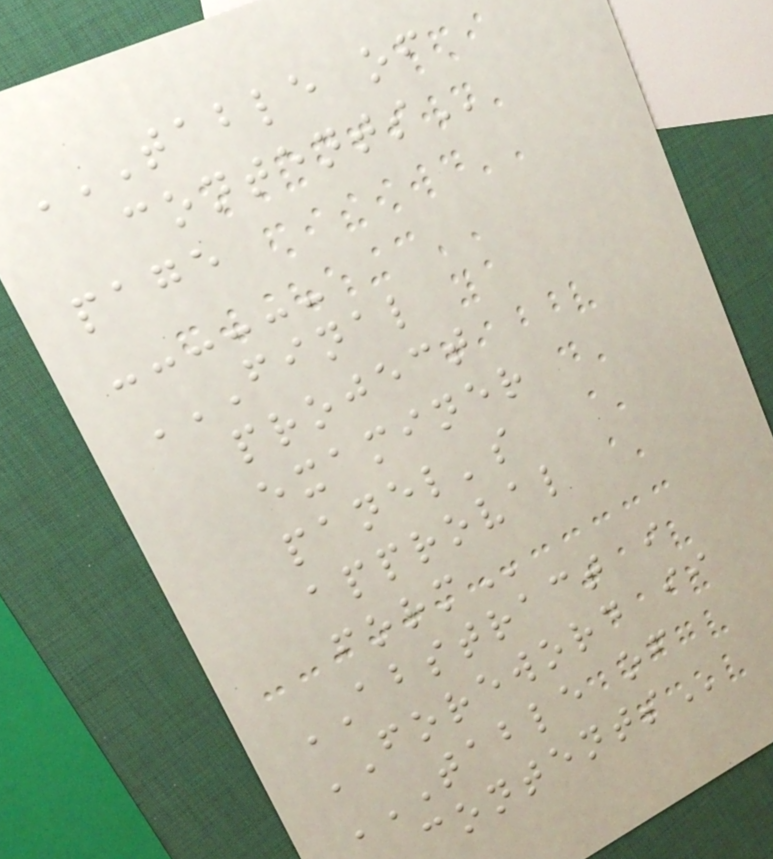TABLE OF
CONTENTS
page
FINAL
PROJECT
EXAMINER
PANEL'S
APPROVAL
FORM
ABSTRACT i
FOREWORD ii
TABLE OF
CONTENTS
